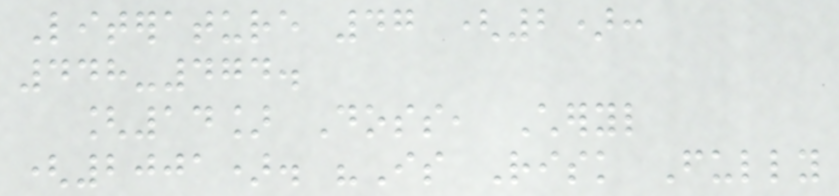Literature 47 (2):
448-474.
[14] Doss, Cheryl
(2001). "Is Risk Fully
